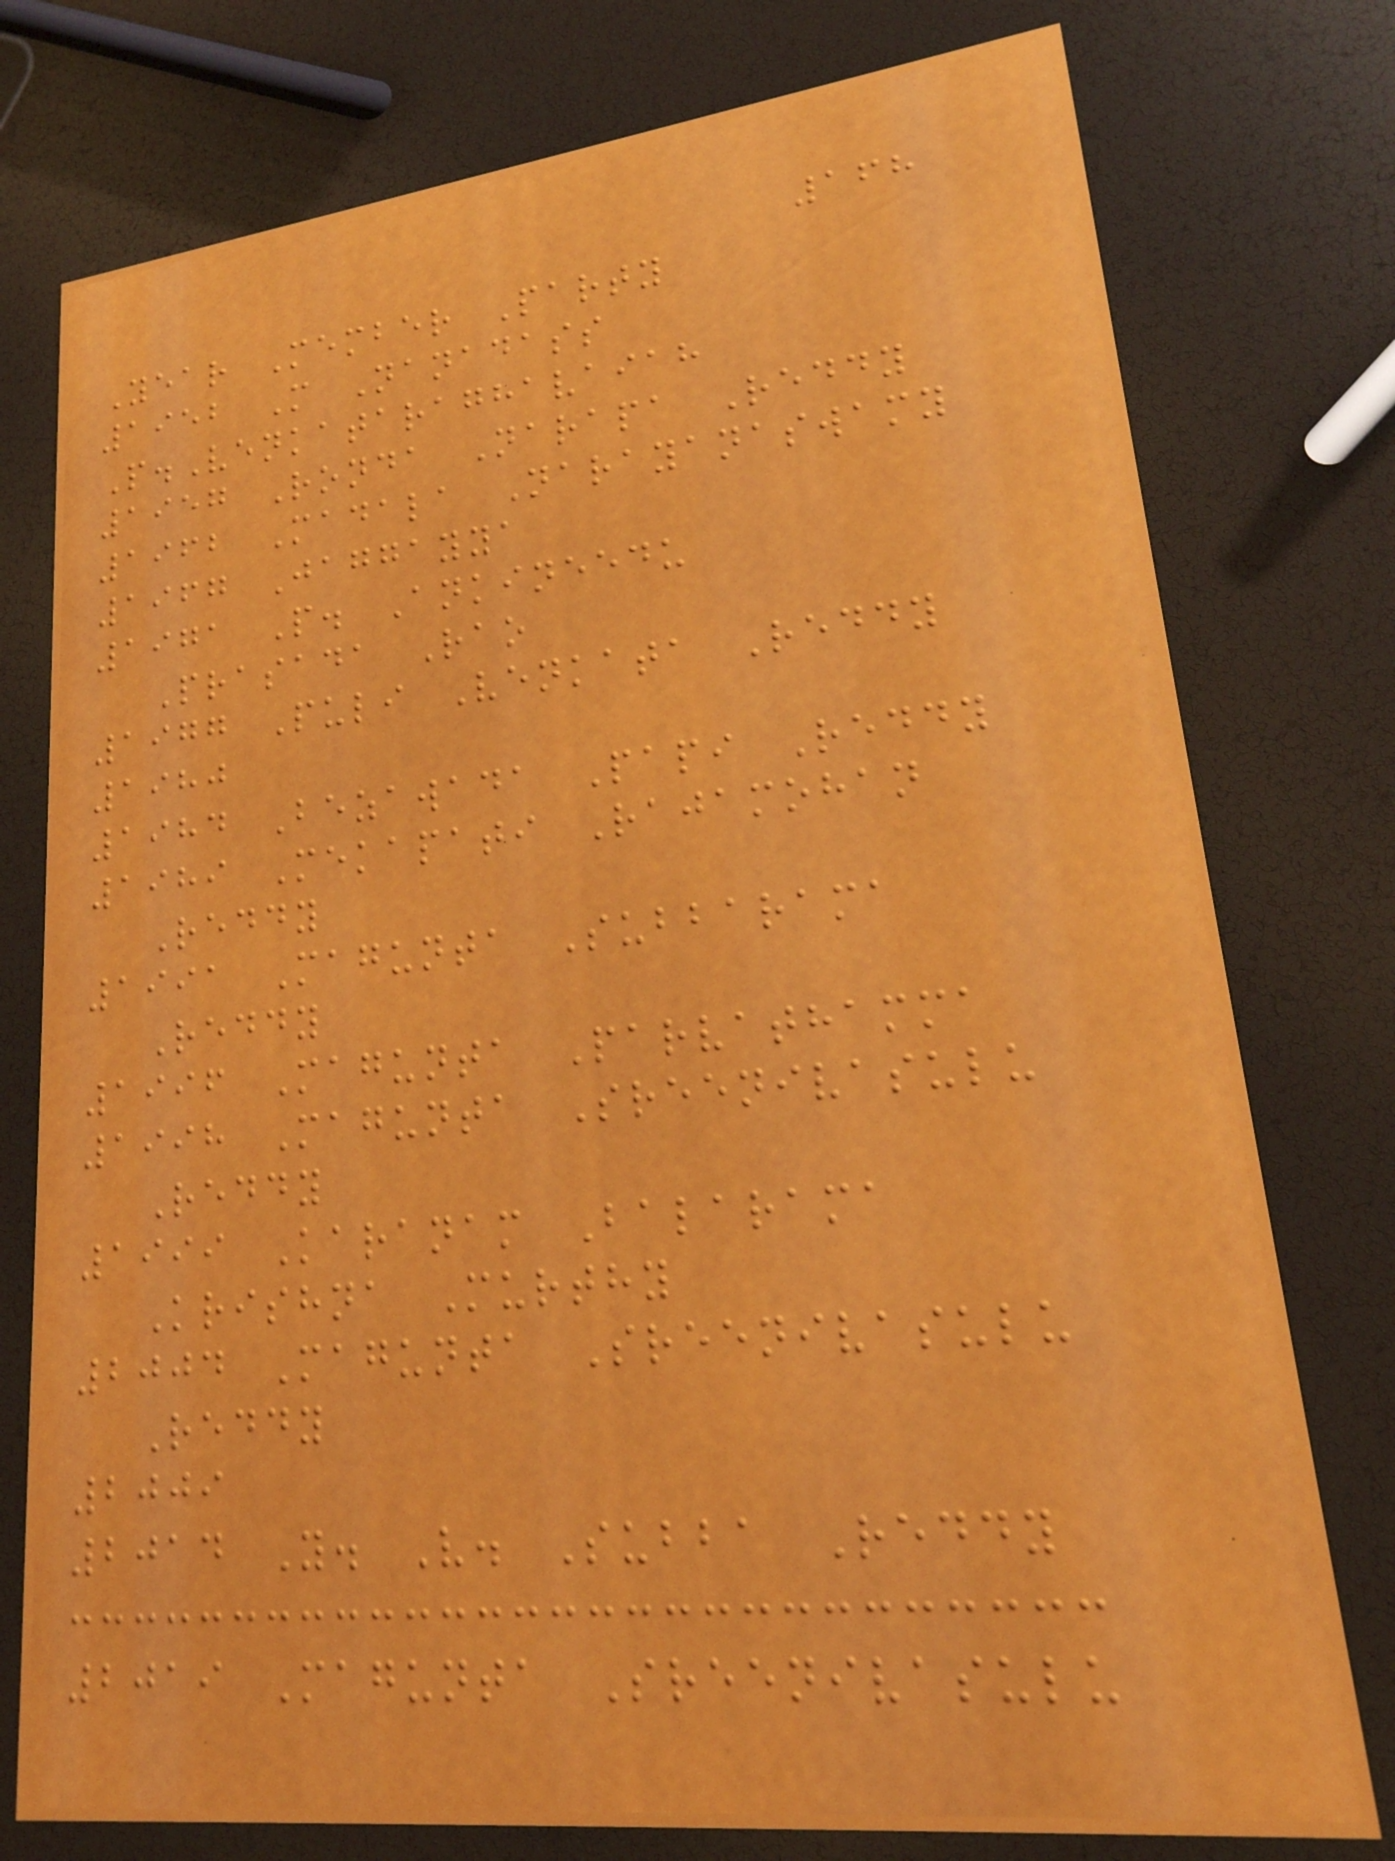168
Year Member Party
1952 M Nanadass
P.Venkataraghavaiah
1957 Ronda Narapa Reddy
1962 Madala Narayanaswamy
1967 Jaggayya
1971 P. Ankineedu
Prasada Rao
1977 Puli Venkata Reddy
1980
1984 Bezawada Papi Reddy
1989 Mekapati Rajamohan
Reddy
1991 Magunta Subbarama
Reddy
1996 Magunta Parvathamma
1998 Magunta Sreenivasulu
Reddy
1999 Karanam Balarama
Krishna Murthy
2004 Magunta Sreenivasulu
Reddy
2009
2014 Y. V. Subba Reddy
2019 Magunta Sreenivasulu
